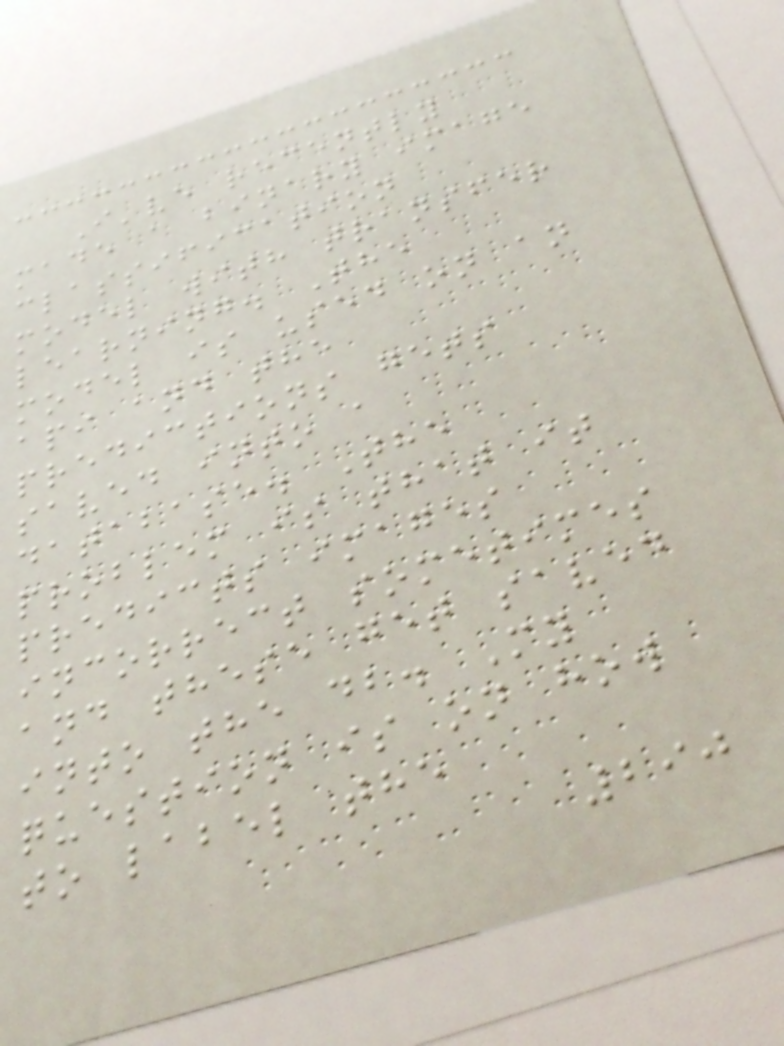I've recently
made a binary image
classification
model with transfer
learning. The
model is used on an
api and the
predictions gets
saved into a
database. The
problem is that it
predicts images
incorrect sometimes
and these get saved
into the db. My
question is on how
to label the
290
